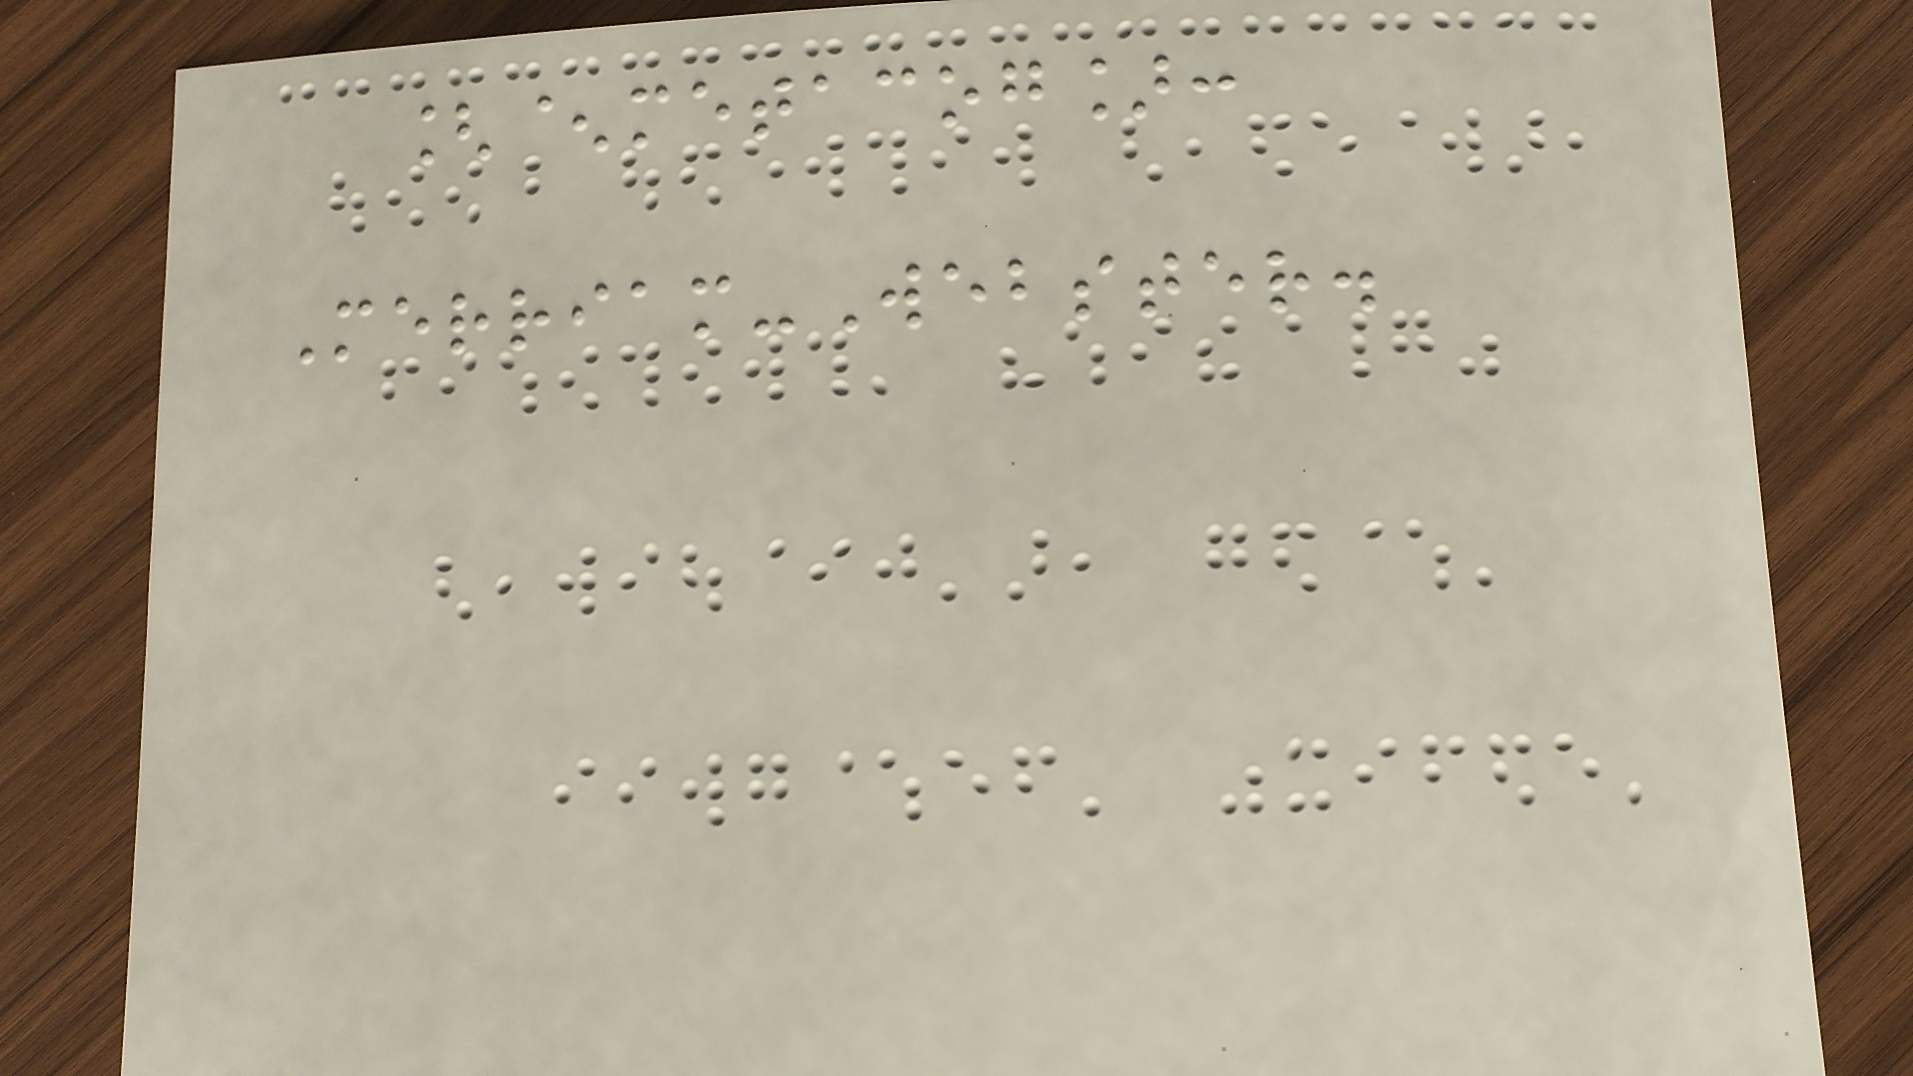[^metacog]:
Merriam-Webster.
